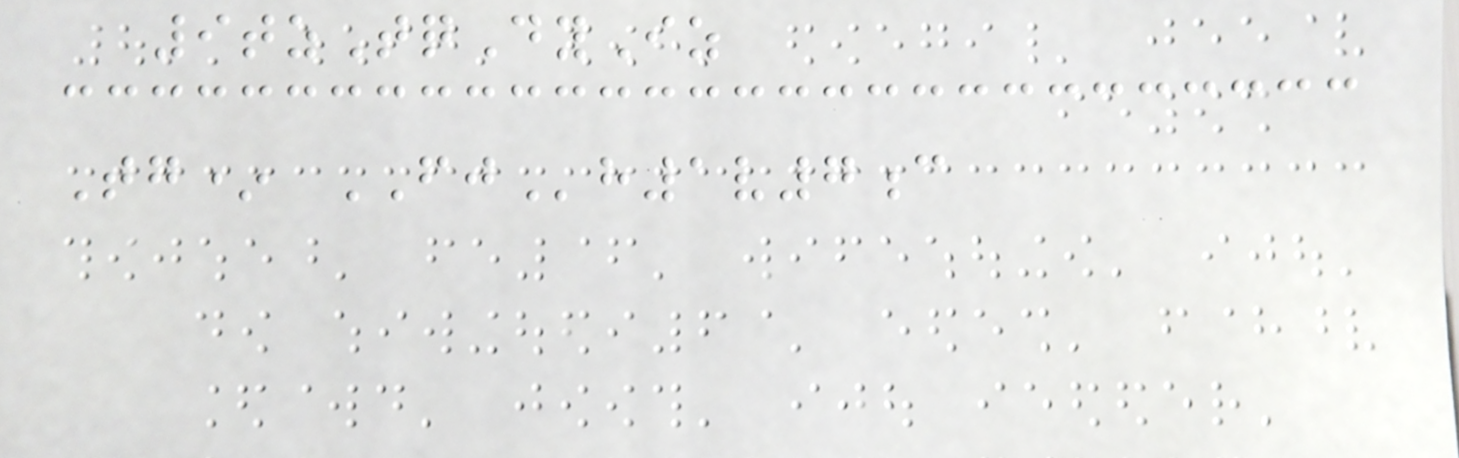9tzTqDyIz
Tg* FJh1v7c
